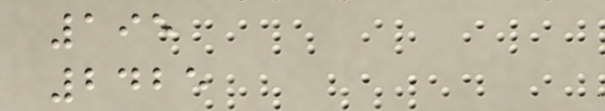195
2425
